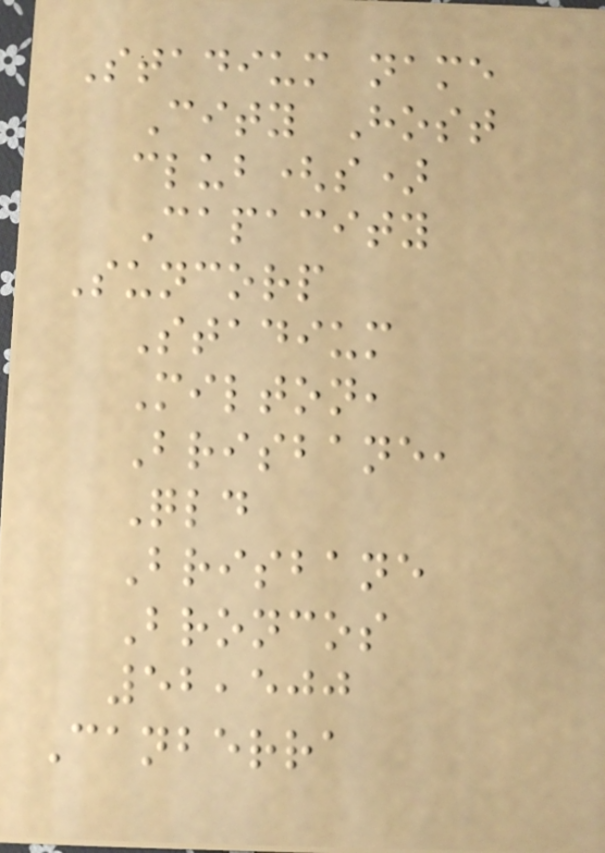Stadium name
City Host
club(s)
Capacity
Suncorp
Stadium
Milton,
Brisbane,
Qld
Brisbane
Broncos
52,500
Canberra
